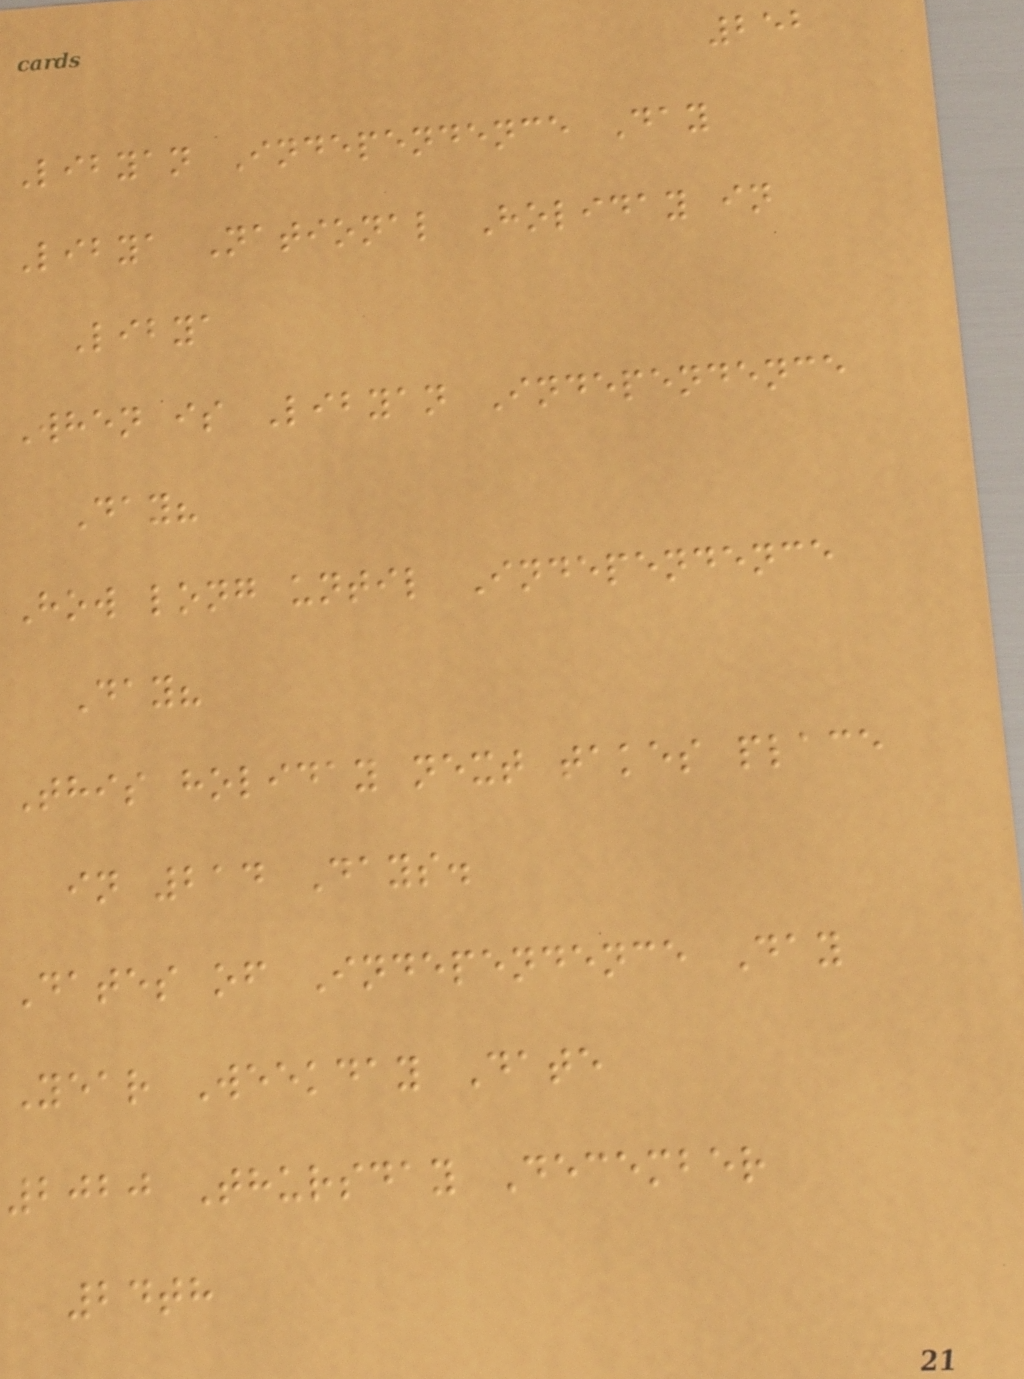252
Libyan Independence Day
Libya National Holiday in
Libya
When is Libyan Independence
Day?
How long until Independence
Day?
This holiday next takes place
in 214 Days.
Dates of Independence Day
Year Weekday Date
2020 Thursday December
24th
